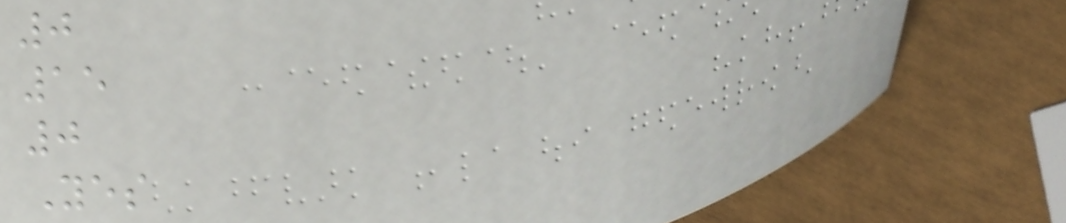0
15
0
Yes
